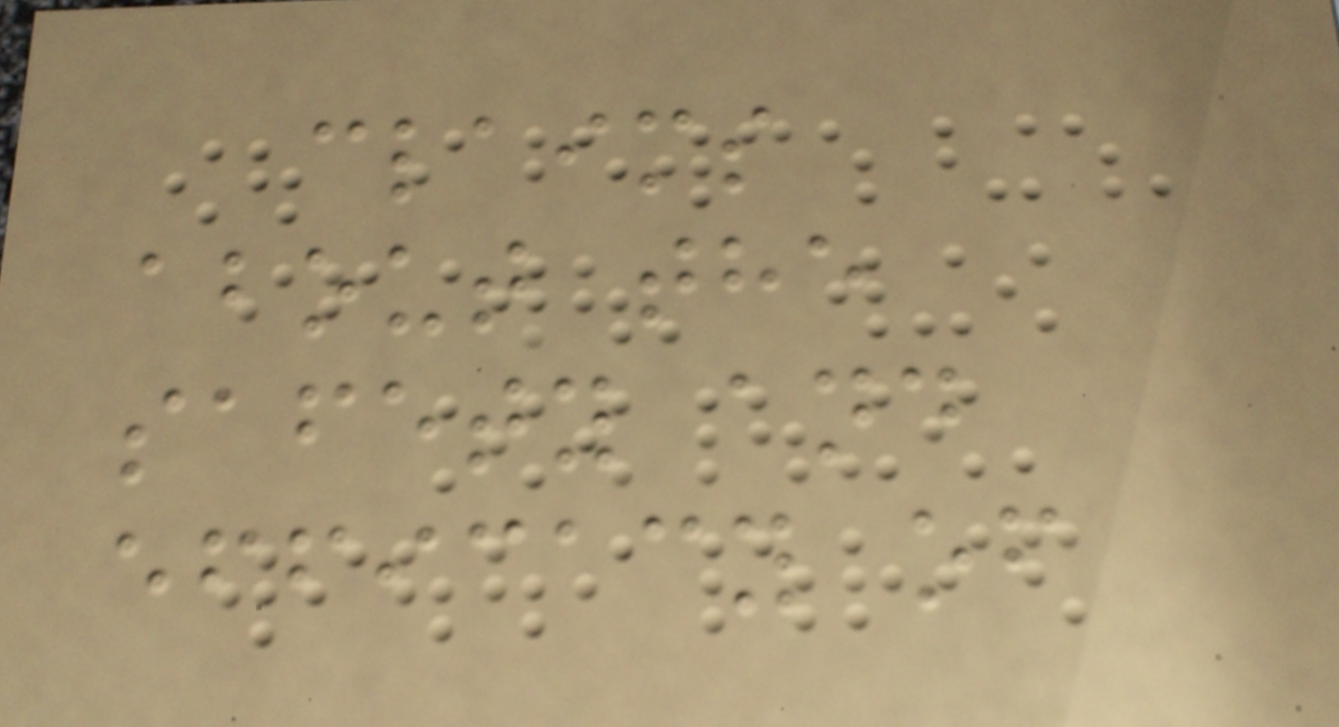claims
about the
safety and
efficacy of
